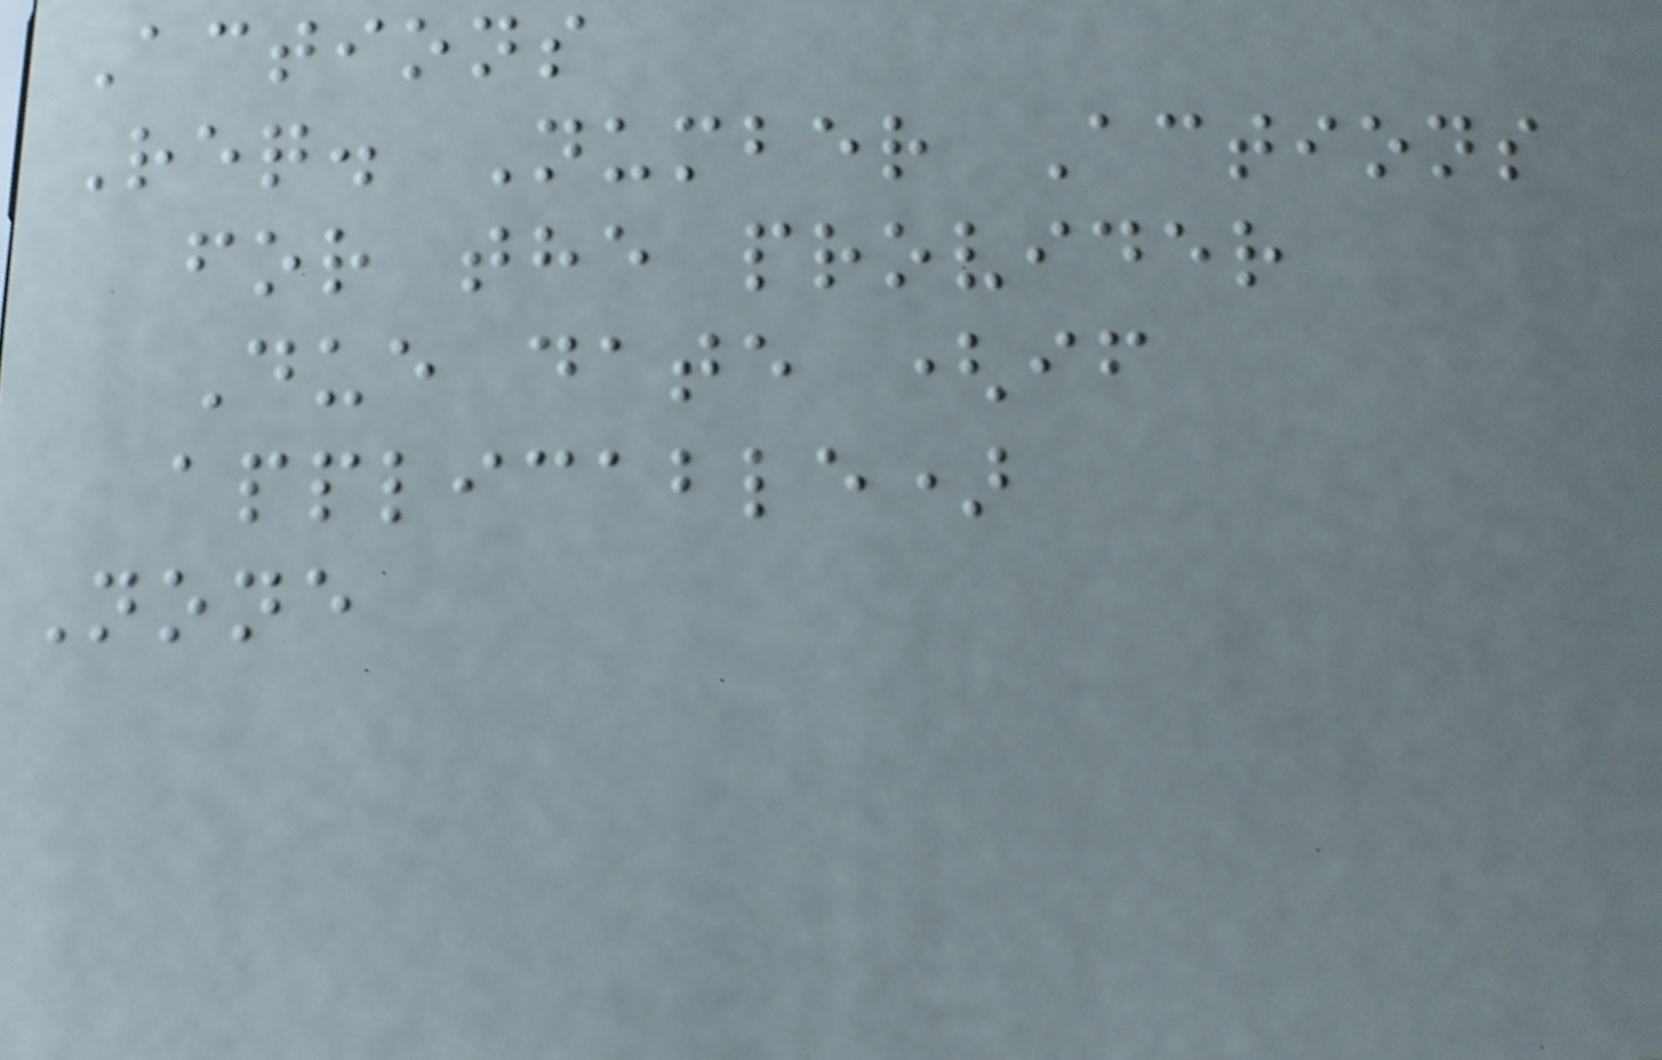Actions
Req. Number Actions
for the provider
Due date (if
applicable)
None
